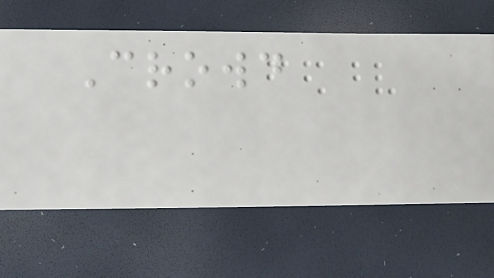Crowd
